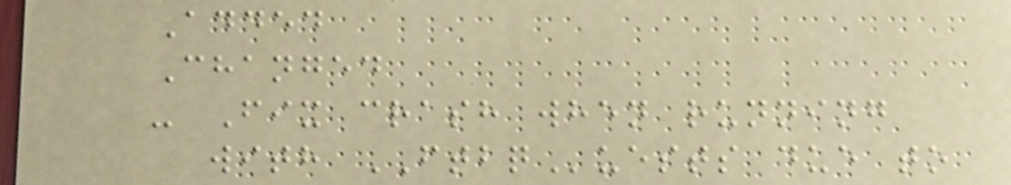Added
Changed
- Fix crash when running
with FTBQuests due to
